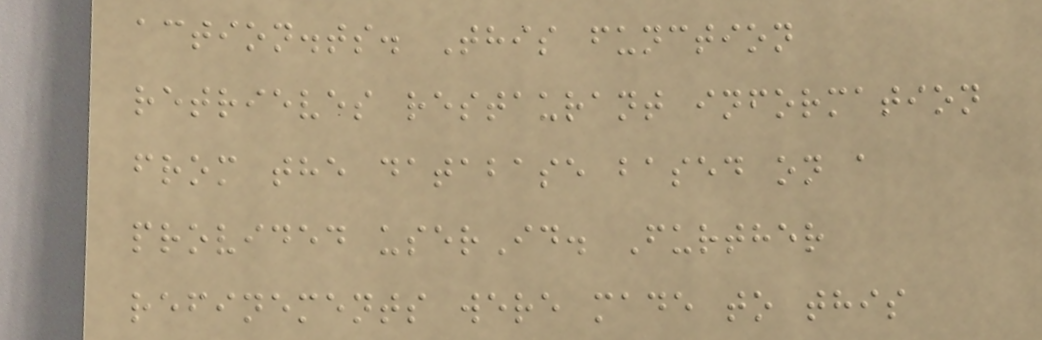action.ts. This function
retrieves restaurant information
from the database based on a
provided userId. Further
refinements were made to this
